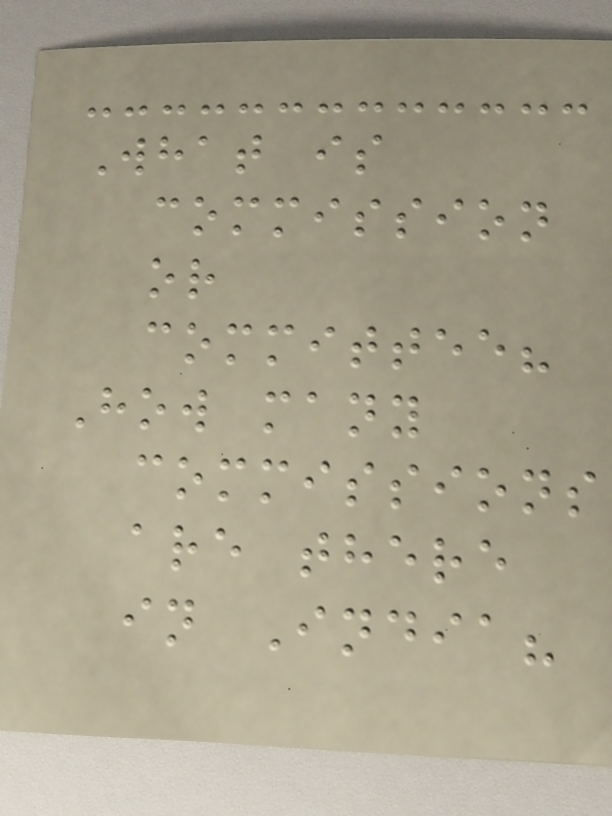What is
commission
or
committee?
How many
commissions
are there
in India?
